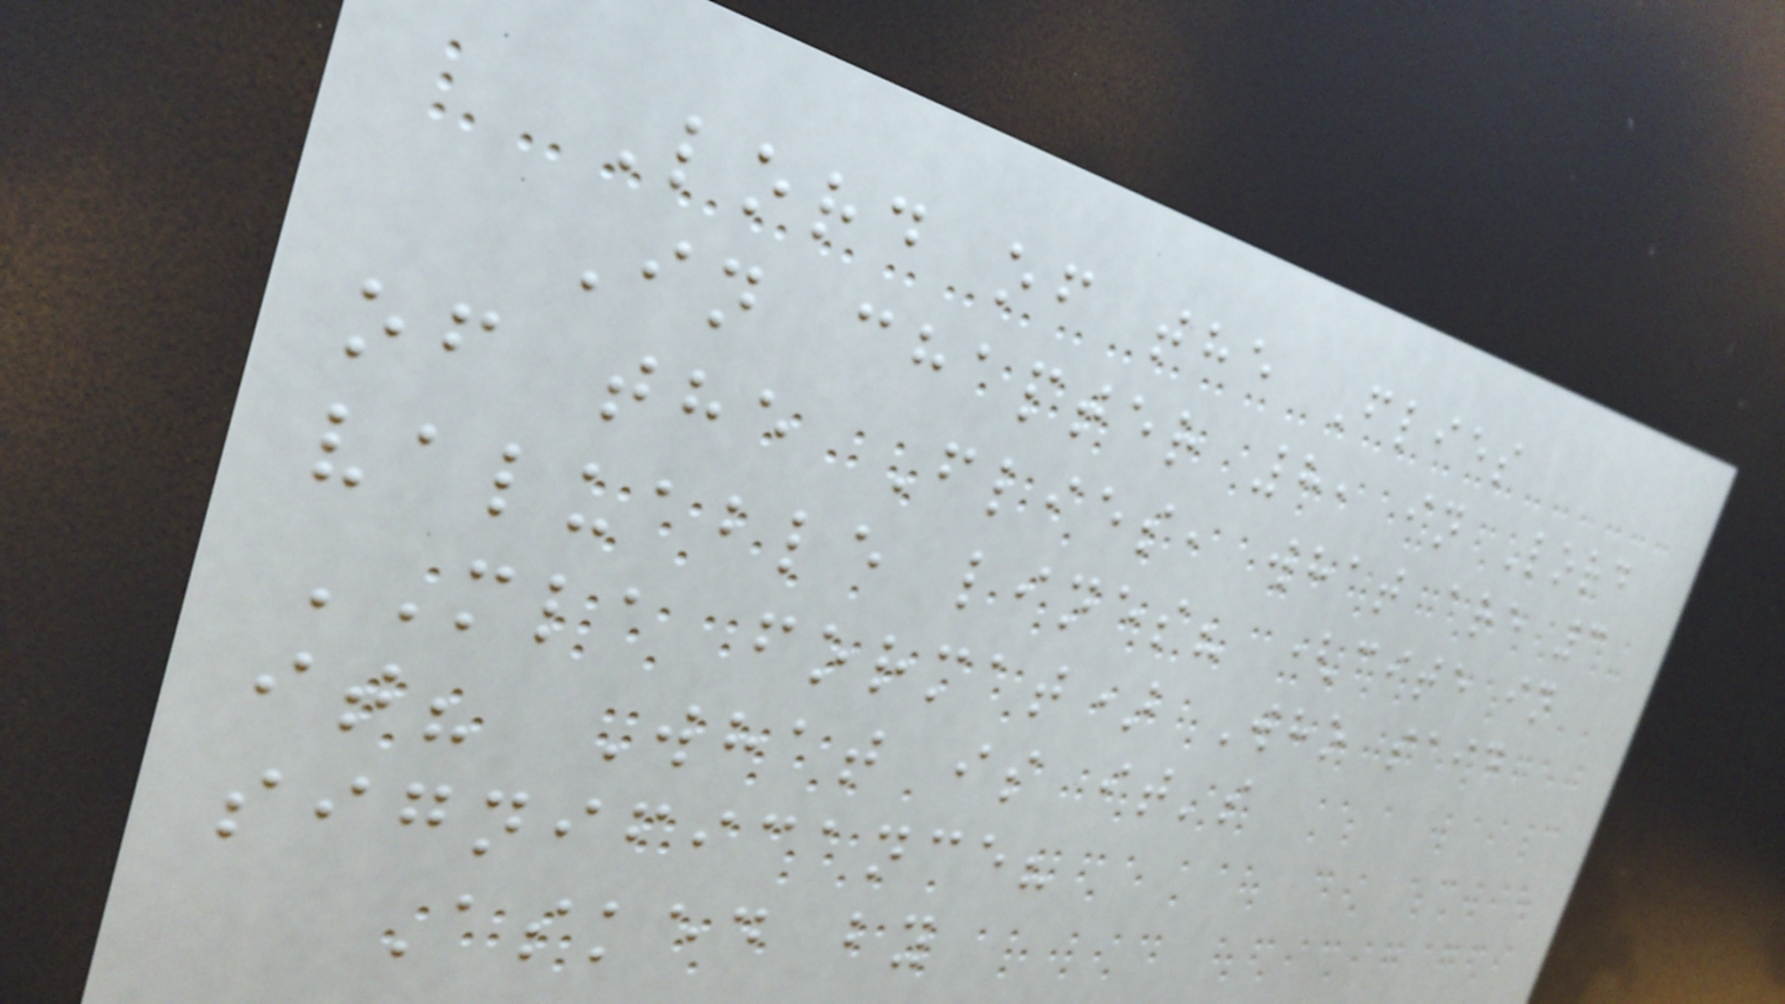Lord of the Flies
In chapter 8, in Lord
of the Flies, what are 3
valuable lines? (cite in
MLA format) Who said
it? What is it's
significance?
Asked by
